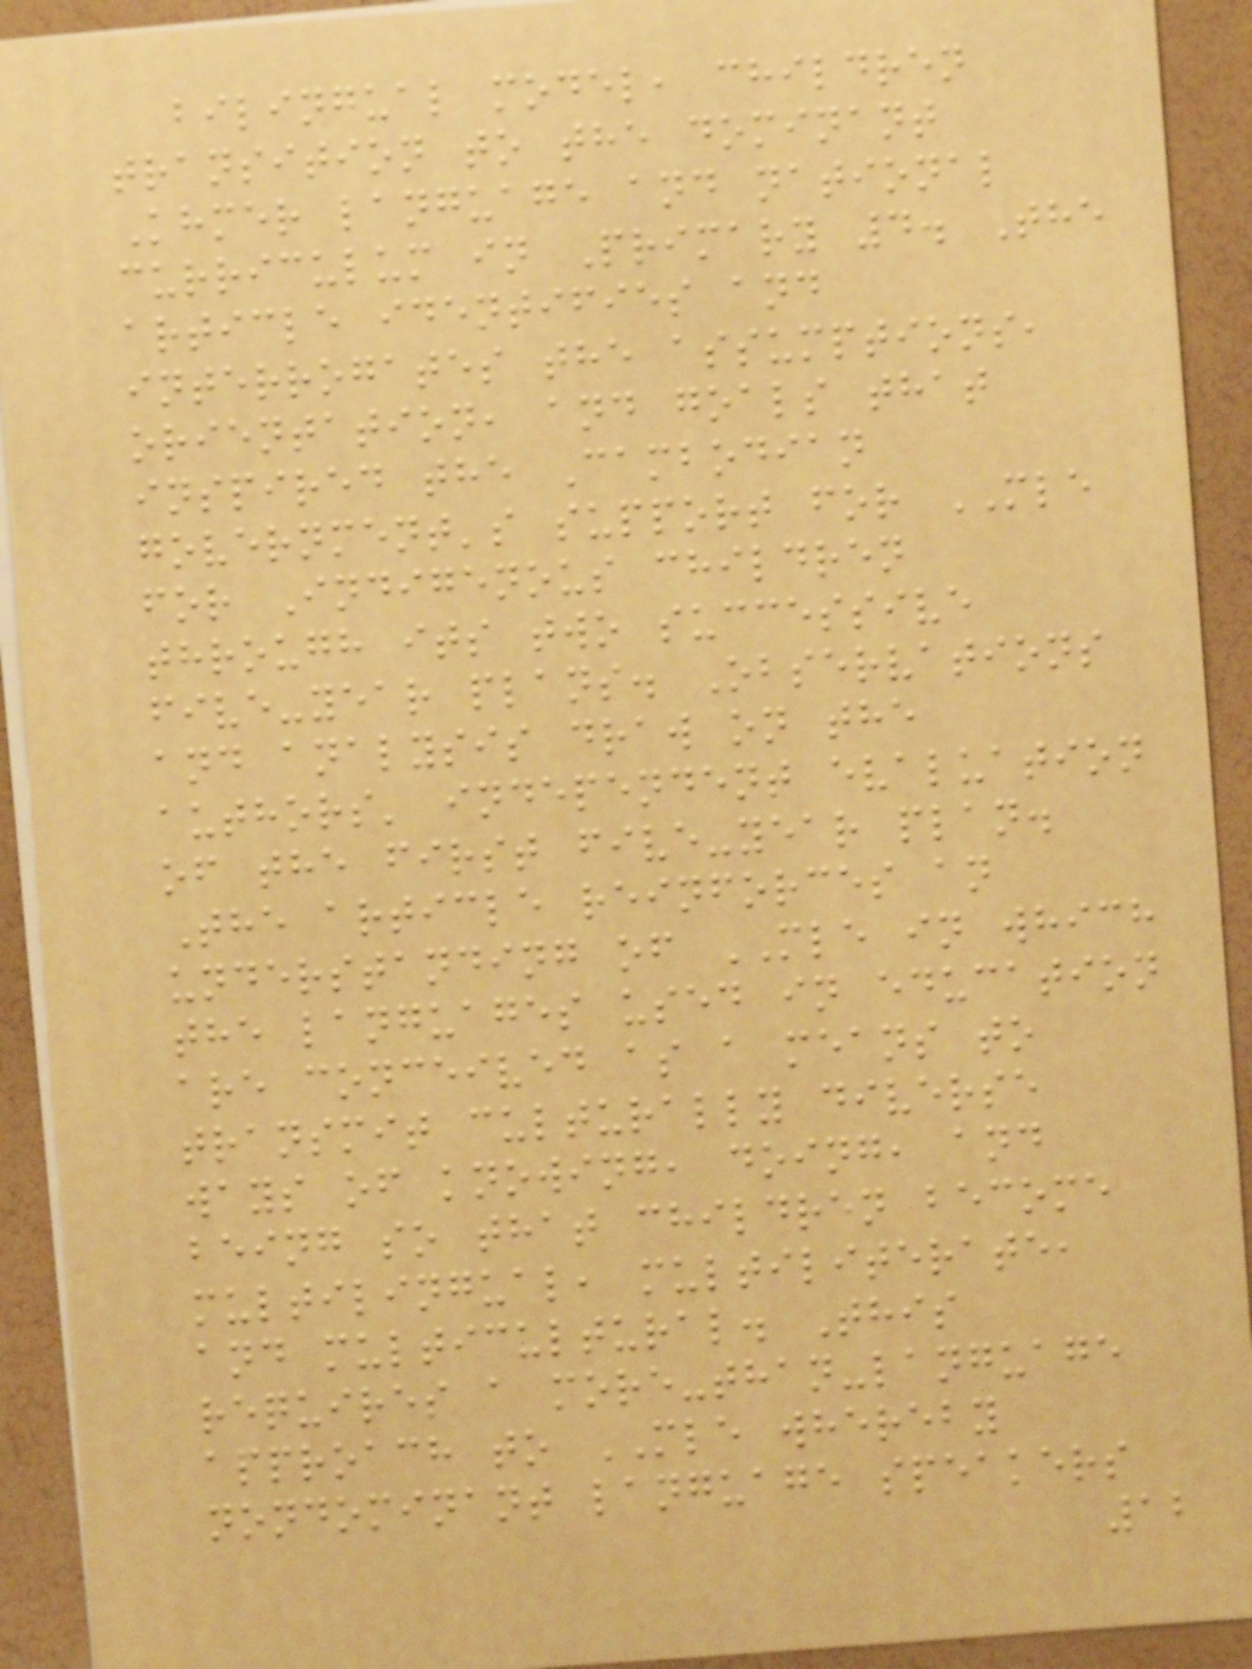bilingual model, children
transition to the dominant
Khmer language and national
curriculum in Primary 4. The
article identifies and
interrogates the assumptions,
orientation, and goals that
inspired the Cambodian
government's support for MLE
for Indigenous children
through its two successive
five-year plans. Observations
and analysis draw on the
authors' independent evaluation
of the first five-year plan.
The article reinforces an
understanding of MLE in which
the languages used in education
are conceived as a means to
transmit culturally diverse
ways of knowing, doing, and
being so that children become
multilingual, multiliterate,
and multicultural. This
requires a more-than-language
approach to MLE whereby
nondominant language speakers
12
